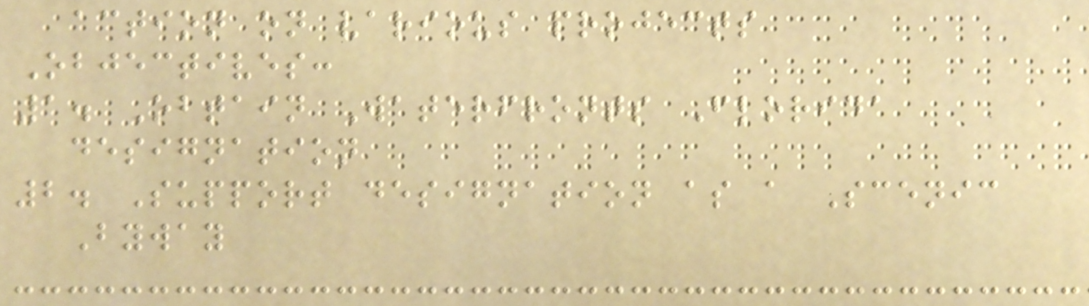action on various projects
Objectives:
1. Obtain Waterfronts Florida
designation
2. Support designation as a Scenic
Byway
